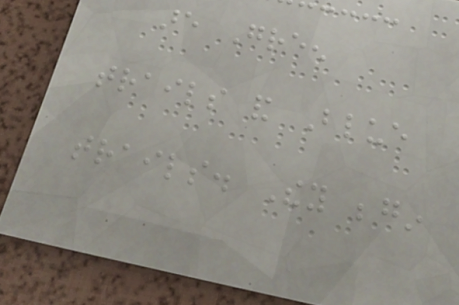are Green
trails and Blue
trails. They begin
